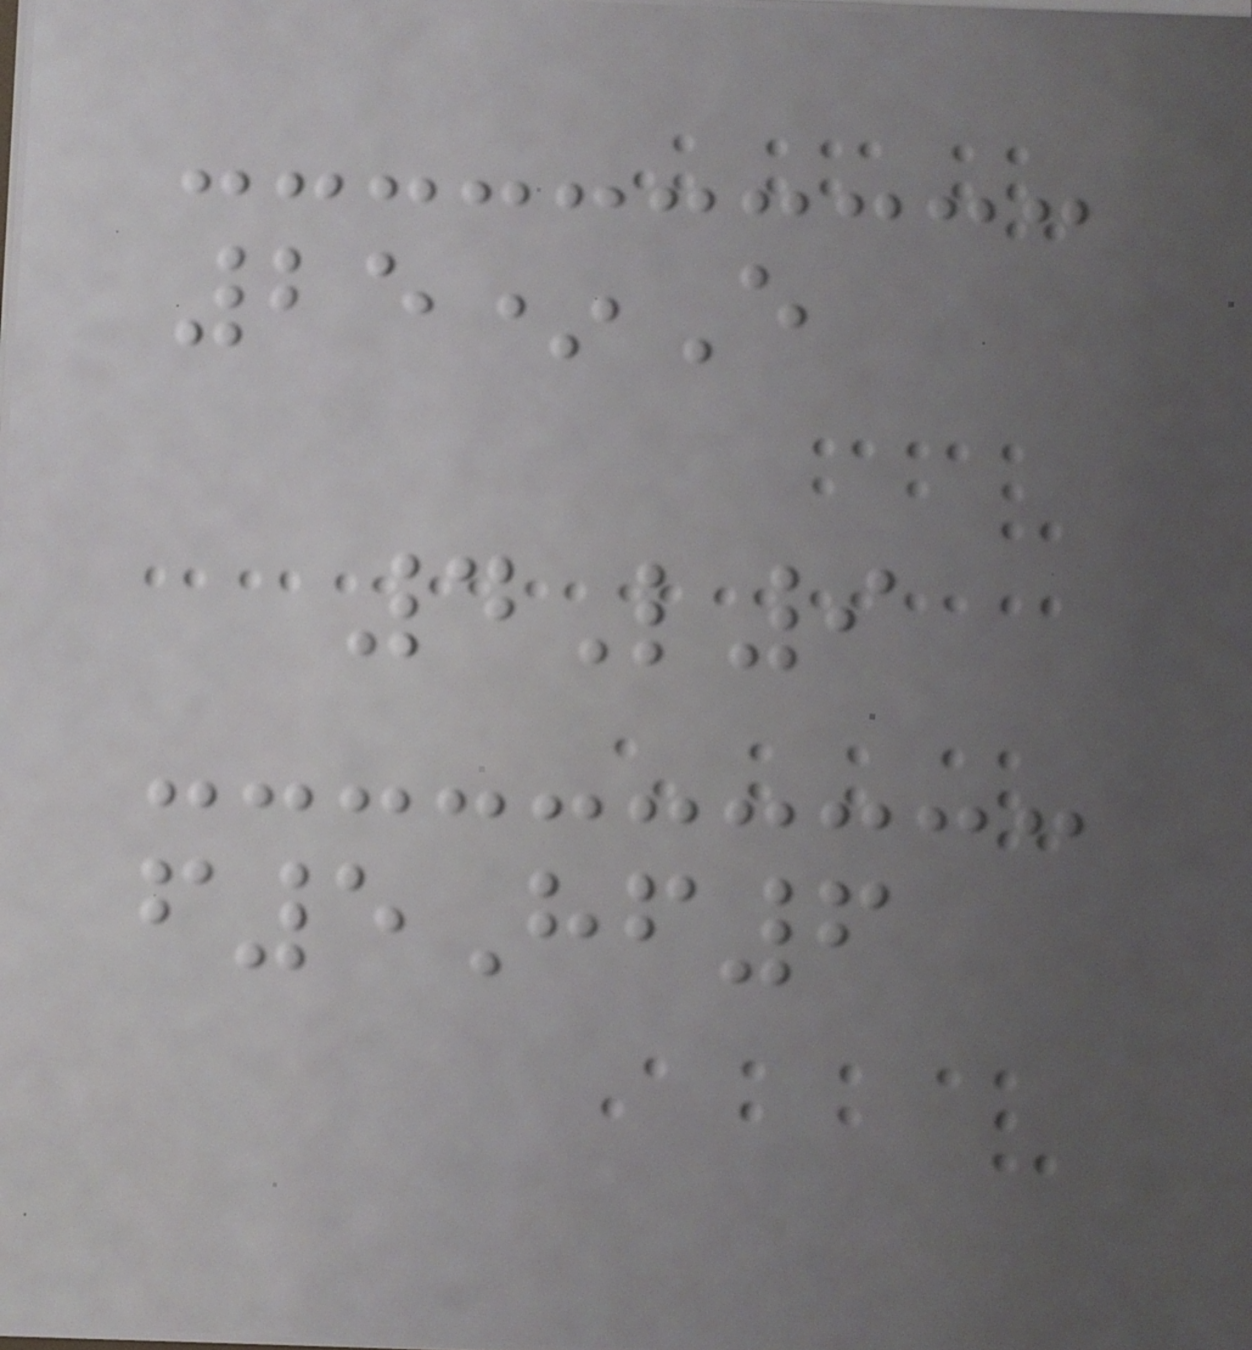25*E
4L9
f5Hf6
